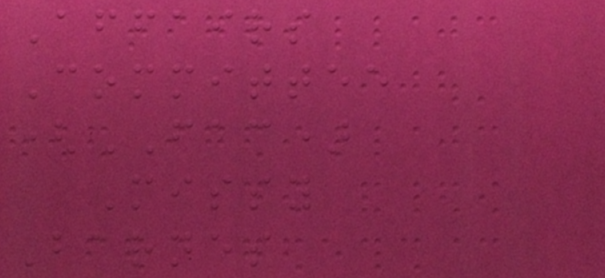Affairs
Committee
(FAC)
Missy
Barnes
